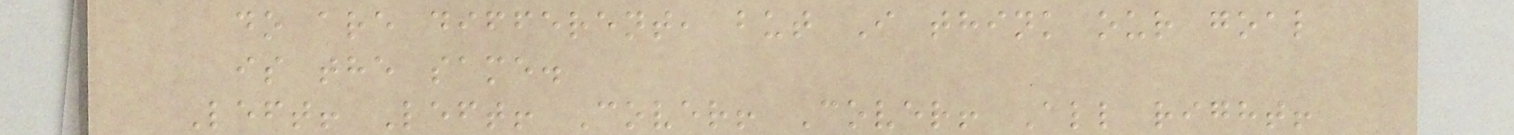do are different, but I think our goal
is the same.
Left! Left! Cover! Cover! All right!
